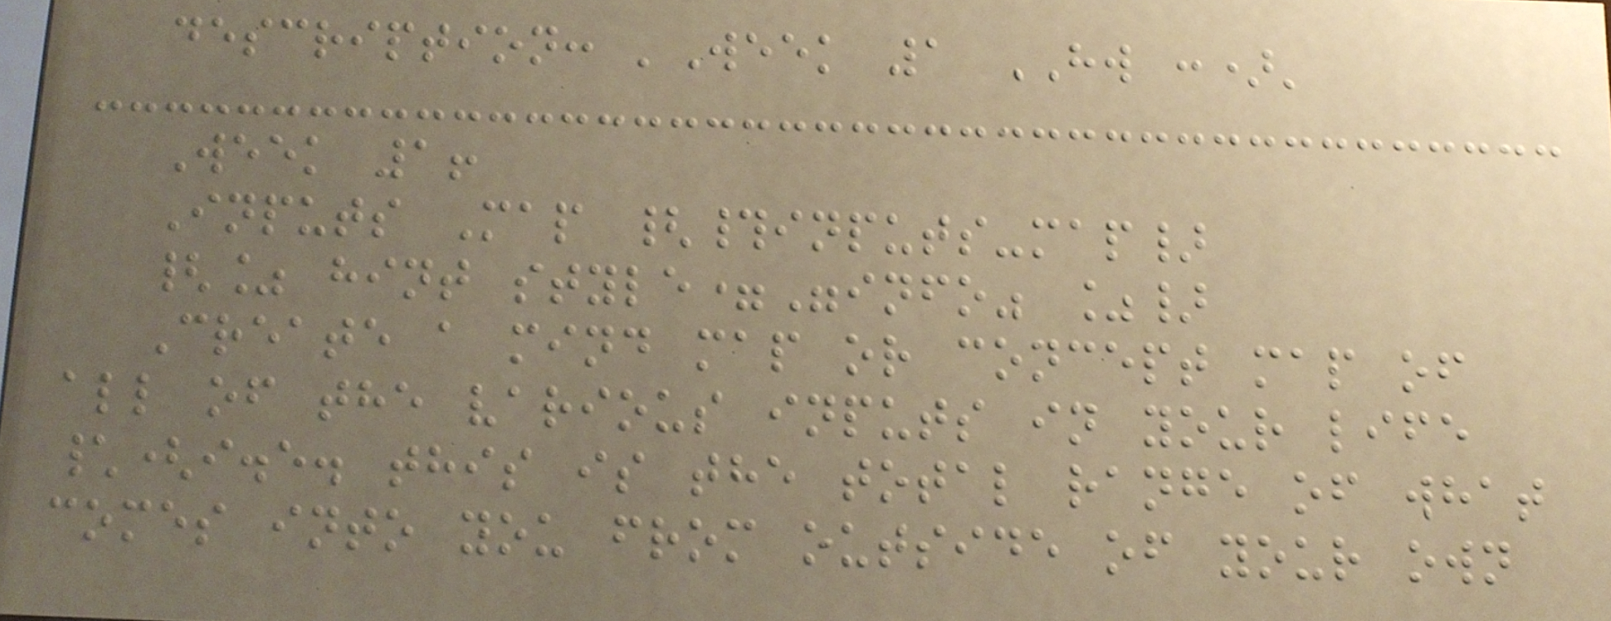description: 'Week 1 HW :)'
Week 1!
Inputs Map {#inputs-map}
{% hint style="info" %}
Create a mind map or concept map of
all of the various inputs in your life
\(i.e. this is the total range of what
comes into you from outside of your own
